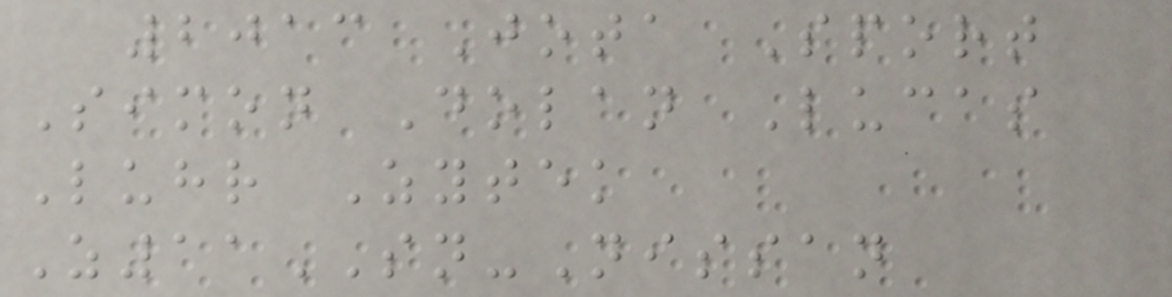2013 Jota Sport
Simon Dolan Lucas
Luhr Zytek
Z11SN-Nissan
